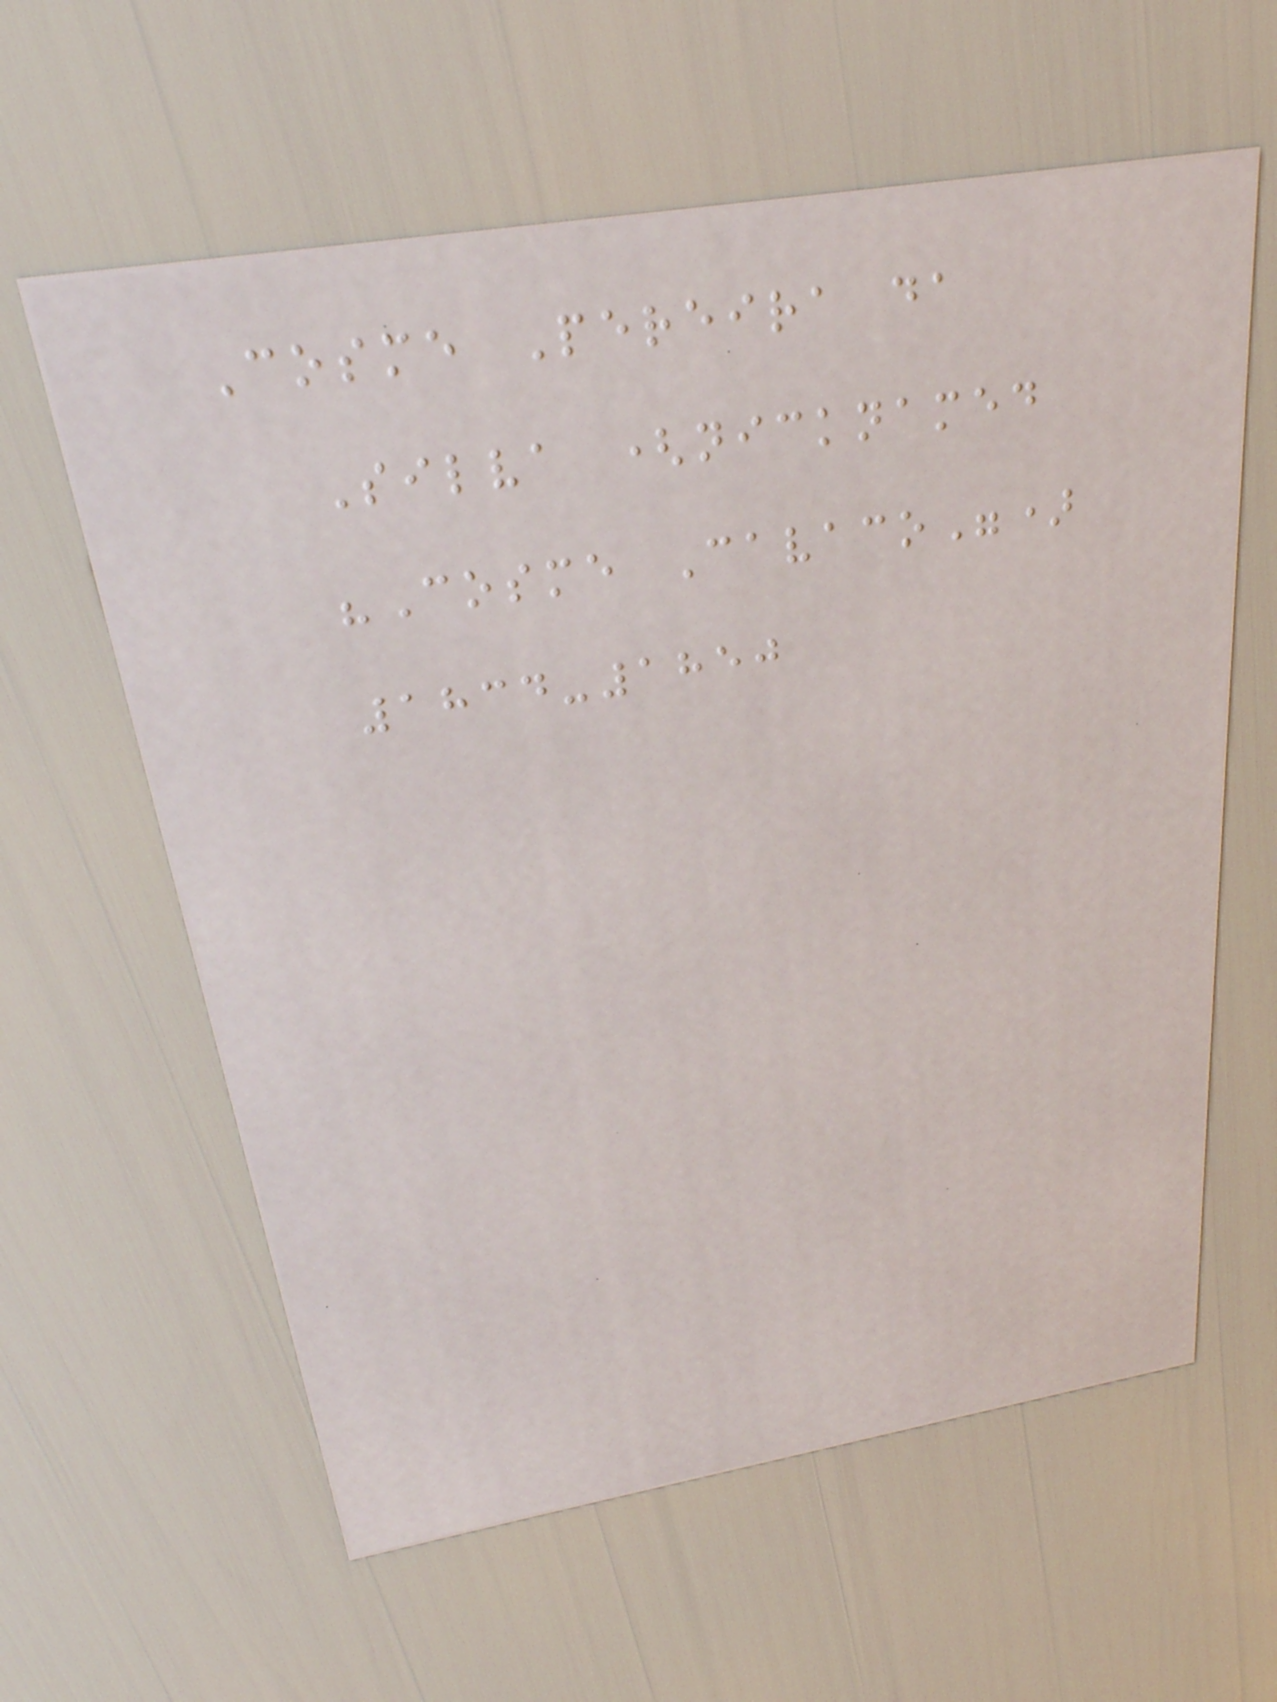Cosme Pereira da
Silva (nicknamed
"Cosme Cavaco")
1834-1850
